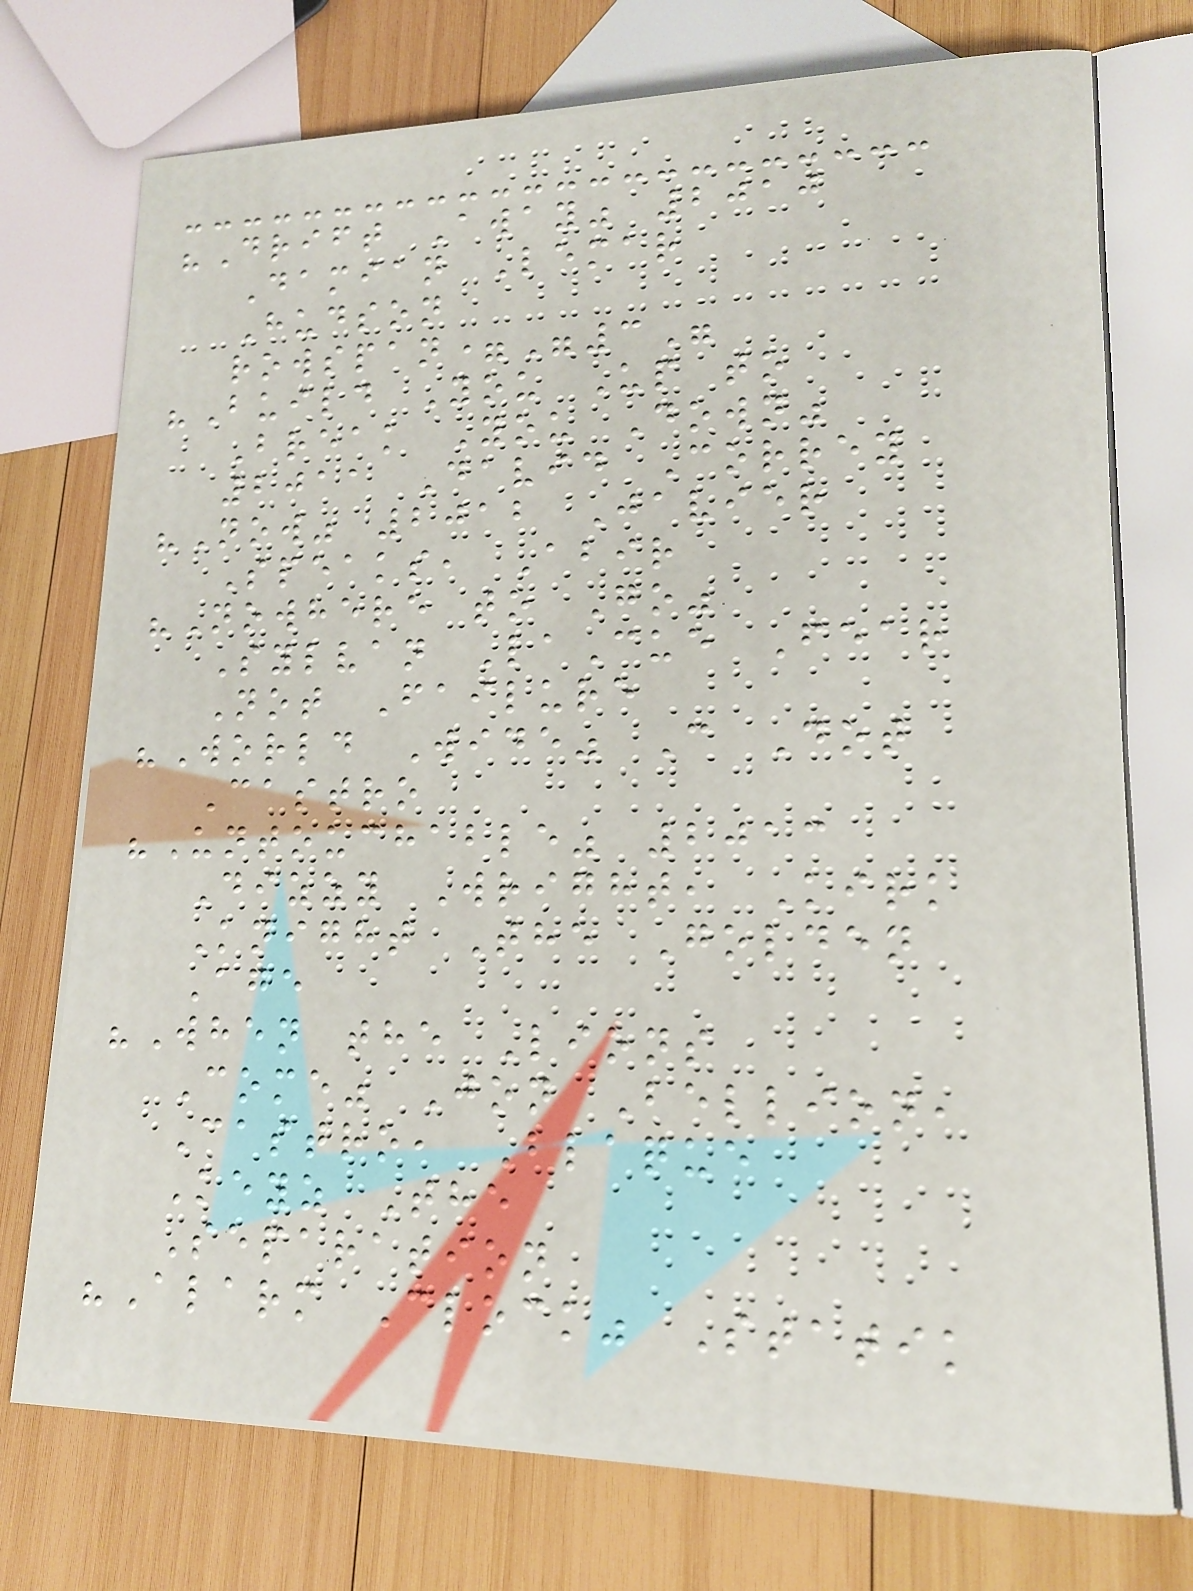"Drift Away" 2010
Damian Lemar
Hudson
rowspan="3"
"Build You Up to
Break You Down"
2011 David Correy
"Now" 2012 Javier
Speaks, Abir
"Nowhere to Go"
Sylvan LaCue Fear
Not Failure
"World Wide" C Dot
Castro
"Untouchable" 2013
Dizzy Wright, Kirk
Knight The Golden
Age
"When the Lions
Come" Jon Bellion,
Castro, Blaque
Keyz The
Separation
"Alarm Clock" Statik
